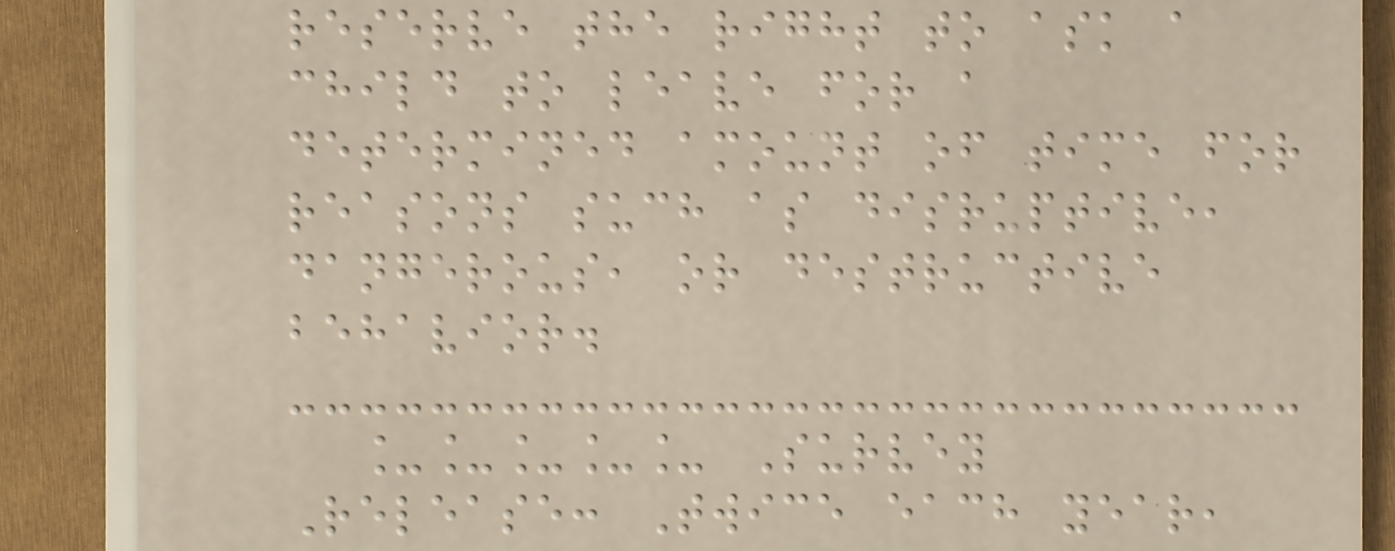reserve the right to ask a
child to leave for a
determined amount of time for
reasons such as disruptive,
dangerous, or destructive
behavior.
_____ Survey
Release: Twice each year,
